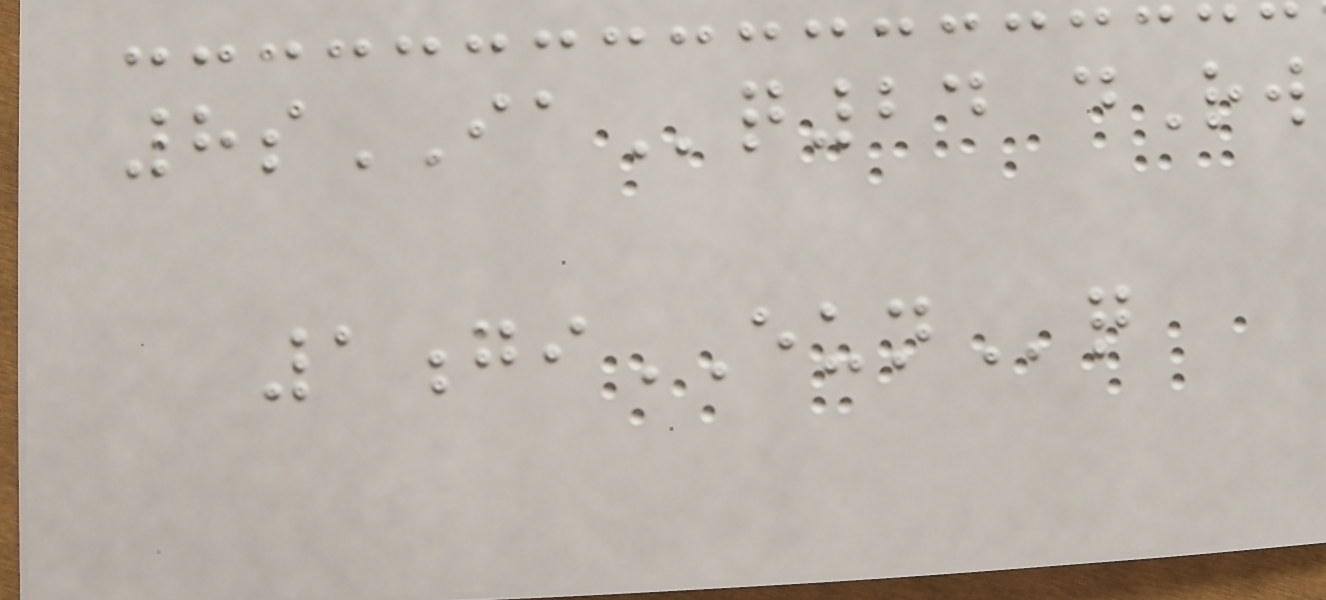8sIAq24 dRw
1giEUNq
